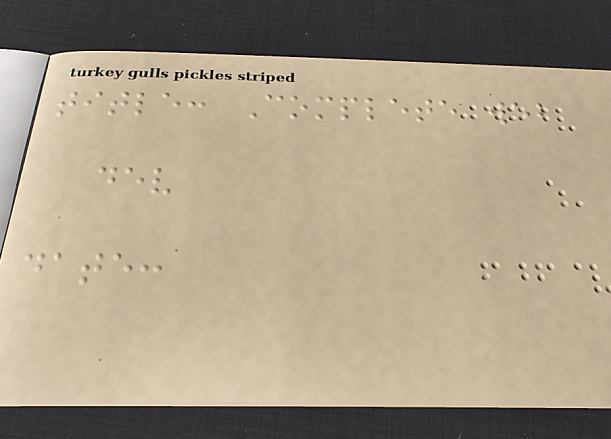title: Complete web
dev
date:
